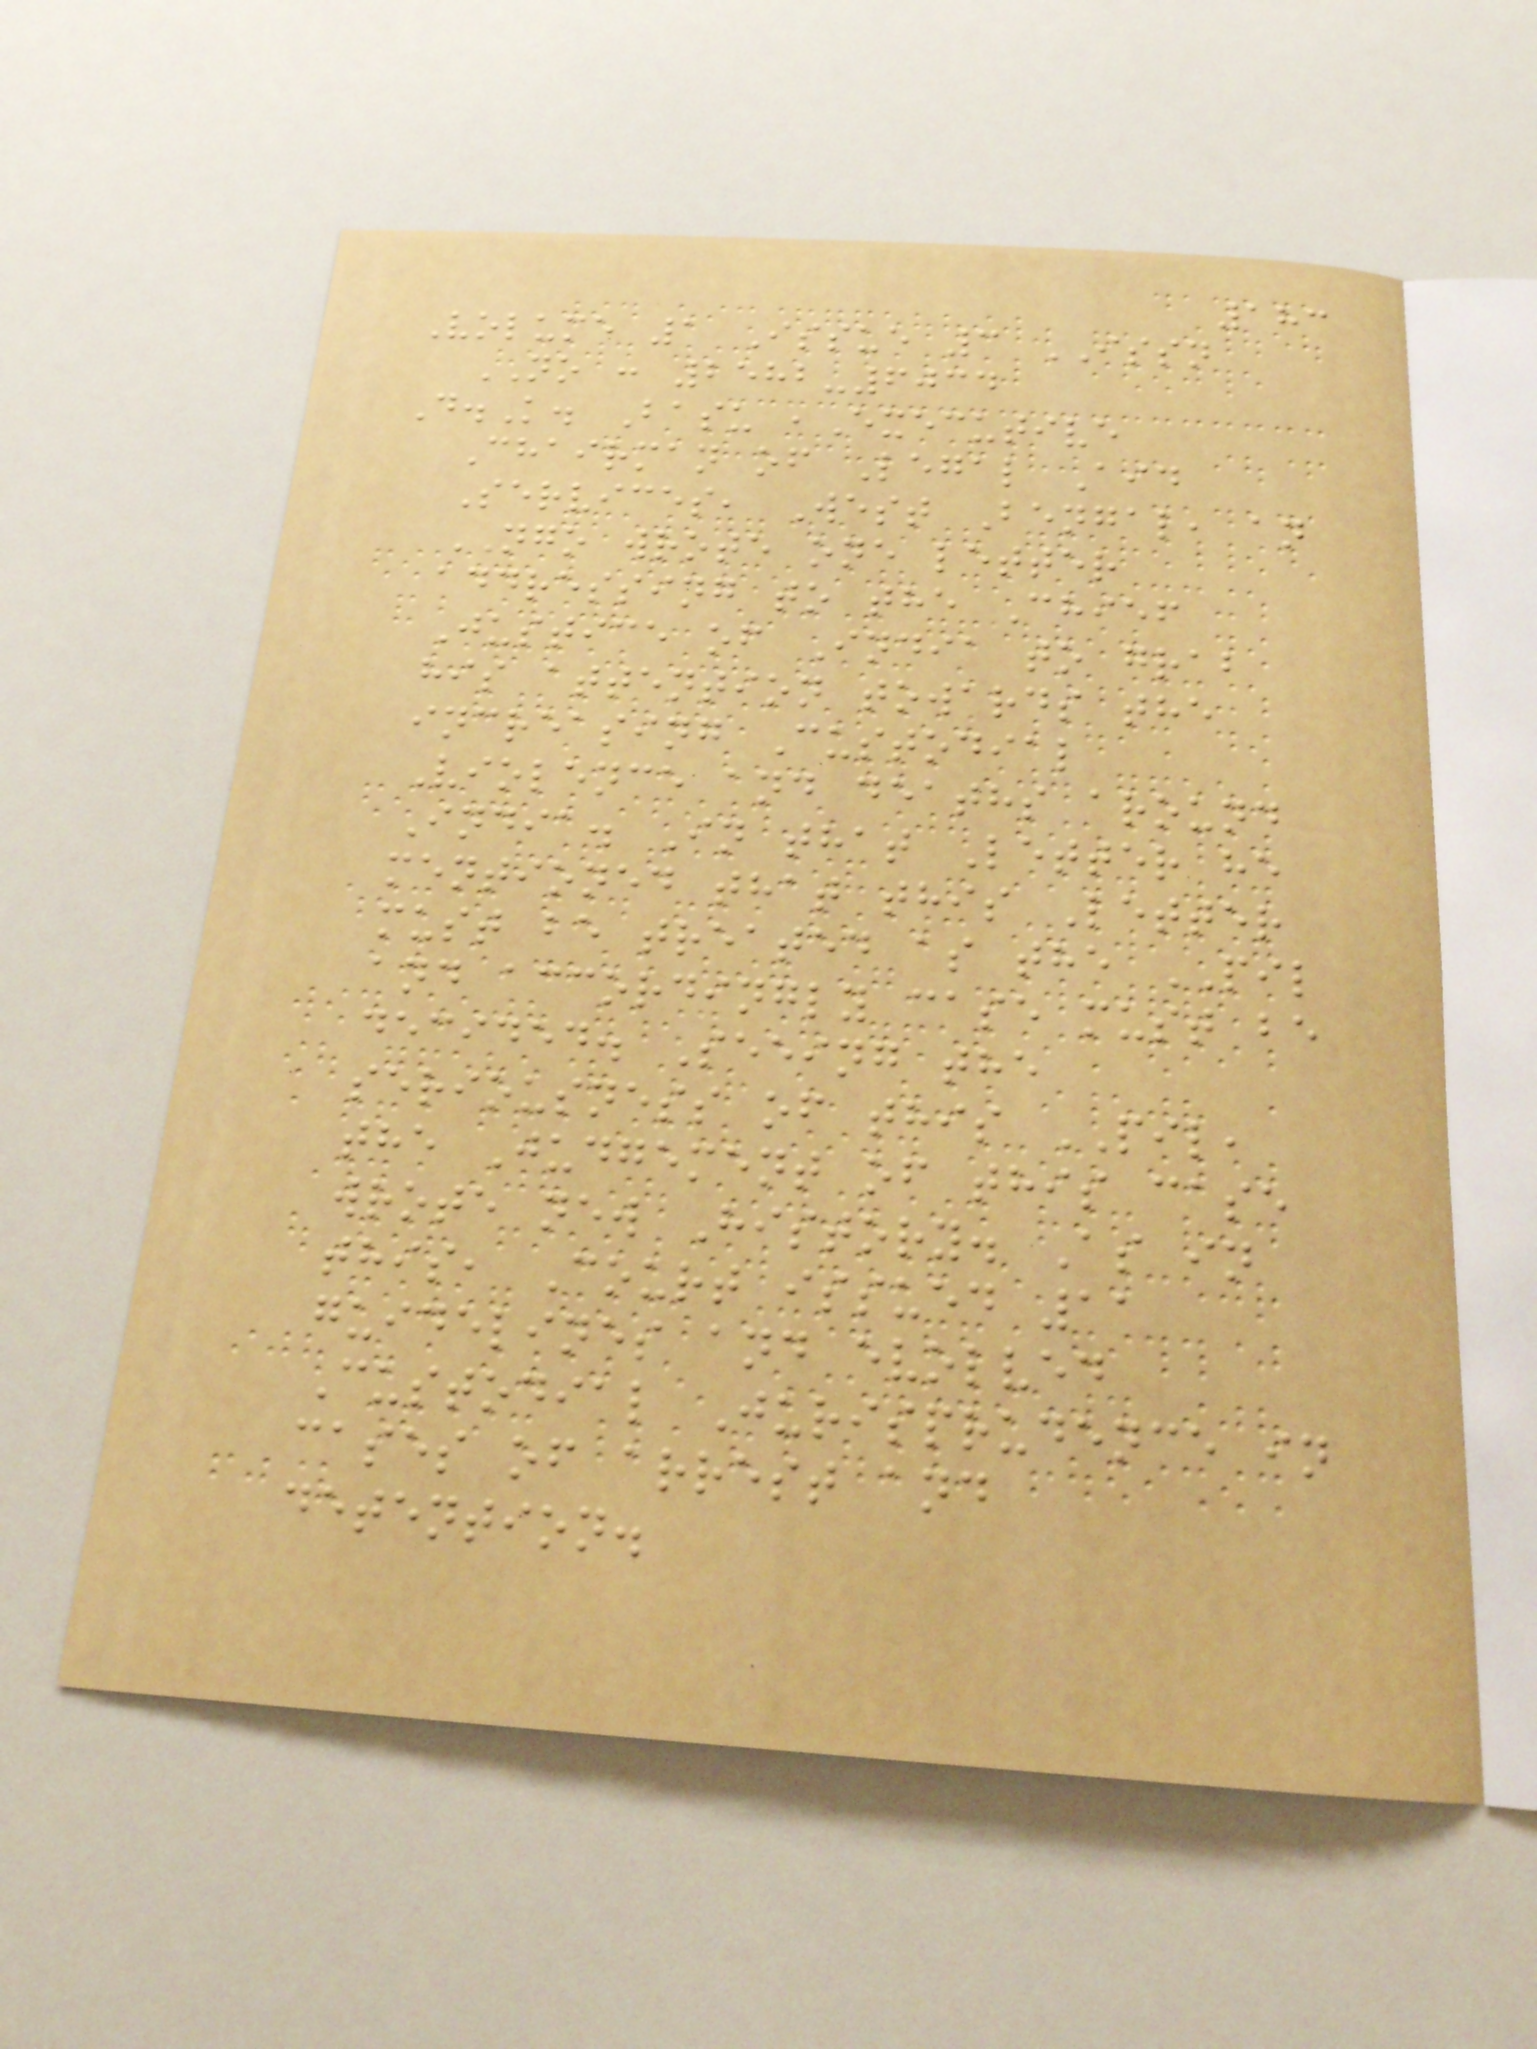183
Volume 1 Issue 3 ISSN
NO : 2582-6034
D.K. Basu ,Executive
Chairman of Legal Aid
Services, West Bengal, an
NGO wrote one letter
addressing to the Chief
Justice of India to grab
his attention towards the
increasing Custodial
Violence and deaths around
India. In that Letter he
mentioned that this Letter
must be treated as the PIL
and accordingly case must be
decided. Seeing the
seriousness of this PIL,
the Judgement of this case
wrote new History. As in
this, Court issued 11
guidelines and evolved
Custodial Jurisprudence in
cases of arrest and
detention.
